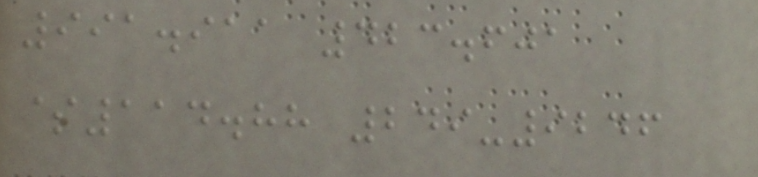991.911 423.601
$114.88 249-9246
